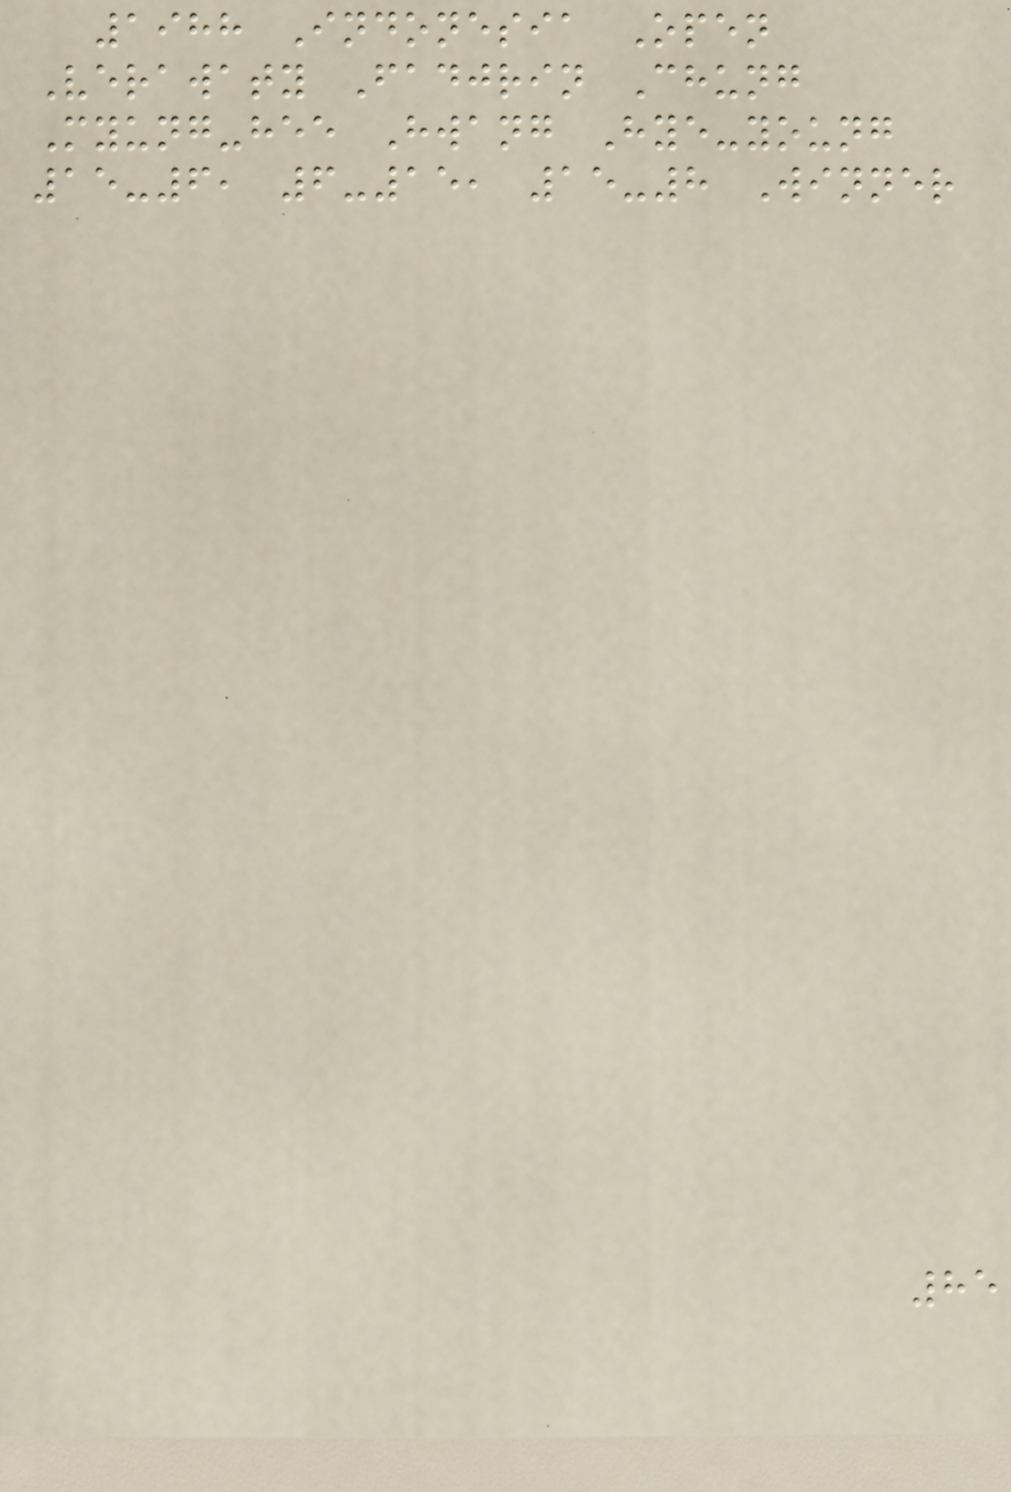1988 Indonesia Open
Verawaty Fadjrin Chung
Myung-hee Hwang Hye-young
15-6, 6-15, 15-8 Winner
85
